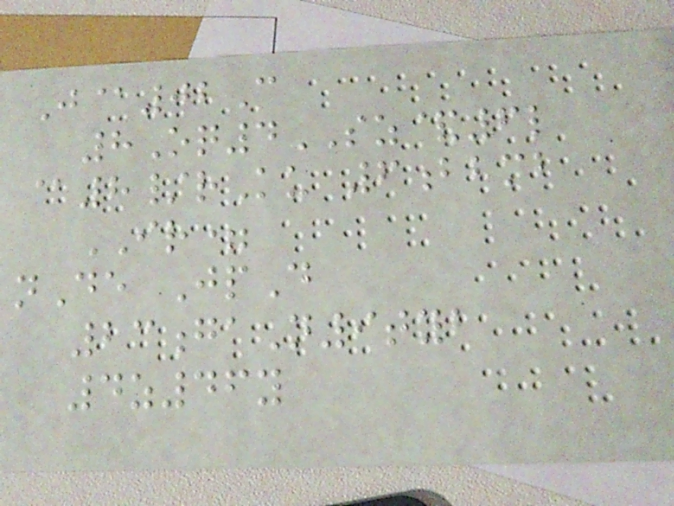J@02C
8Oq4SZ&6l
@8/rKu 6bbmb
IR=
nDe JpD
23gaN9tyb
4z46y
